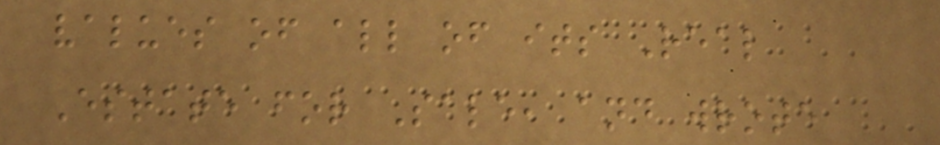values of all of its Real
Estate for Sale, and wrote
